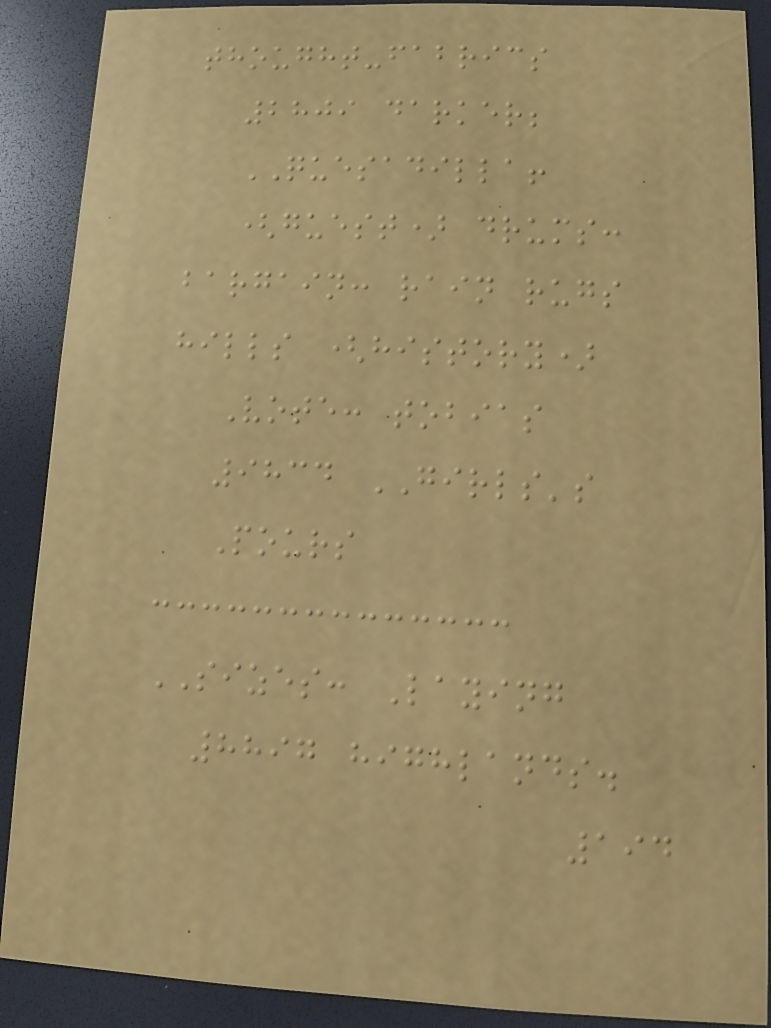thought-fabrics
2809 darker;
QUESADILLA!
(guest) drums:
bargain: rain rugs
hills (history)
Vote: tobias
9834 GIRLS's
Pours
SIZES: Laying
8897 highlands.
194
